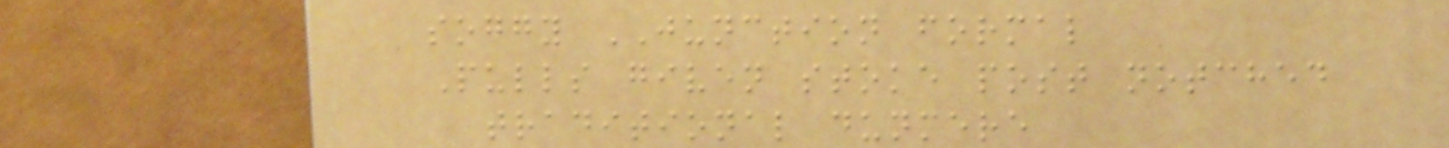soggy JUNCTION formal
Pulls given stoke post notched
traditional dunmere
